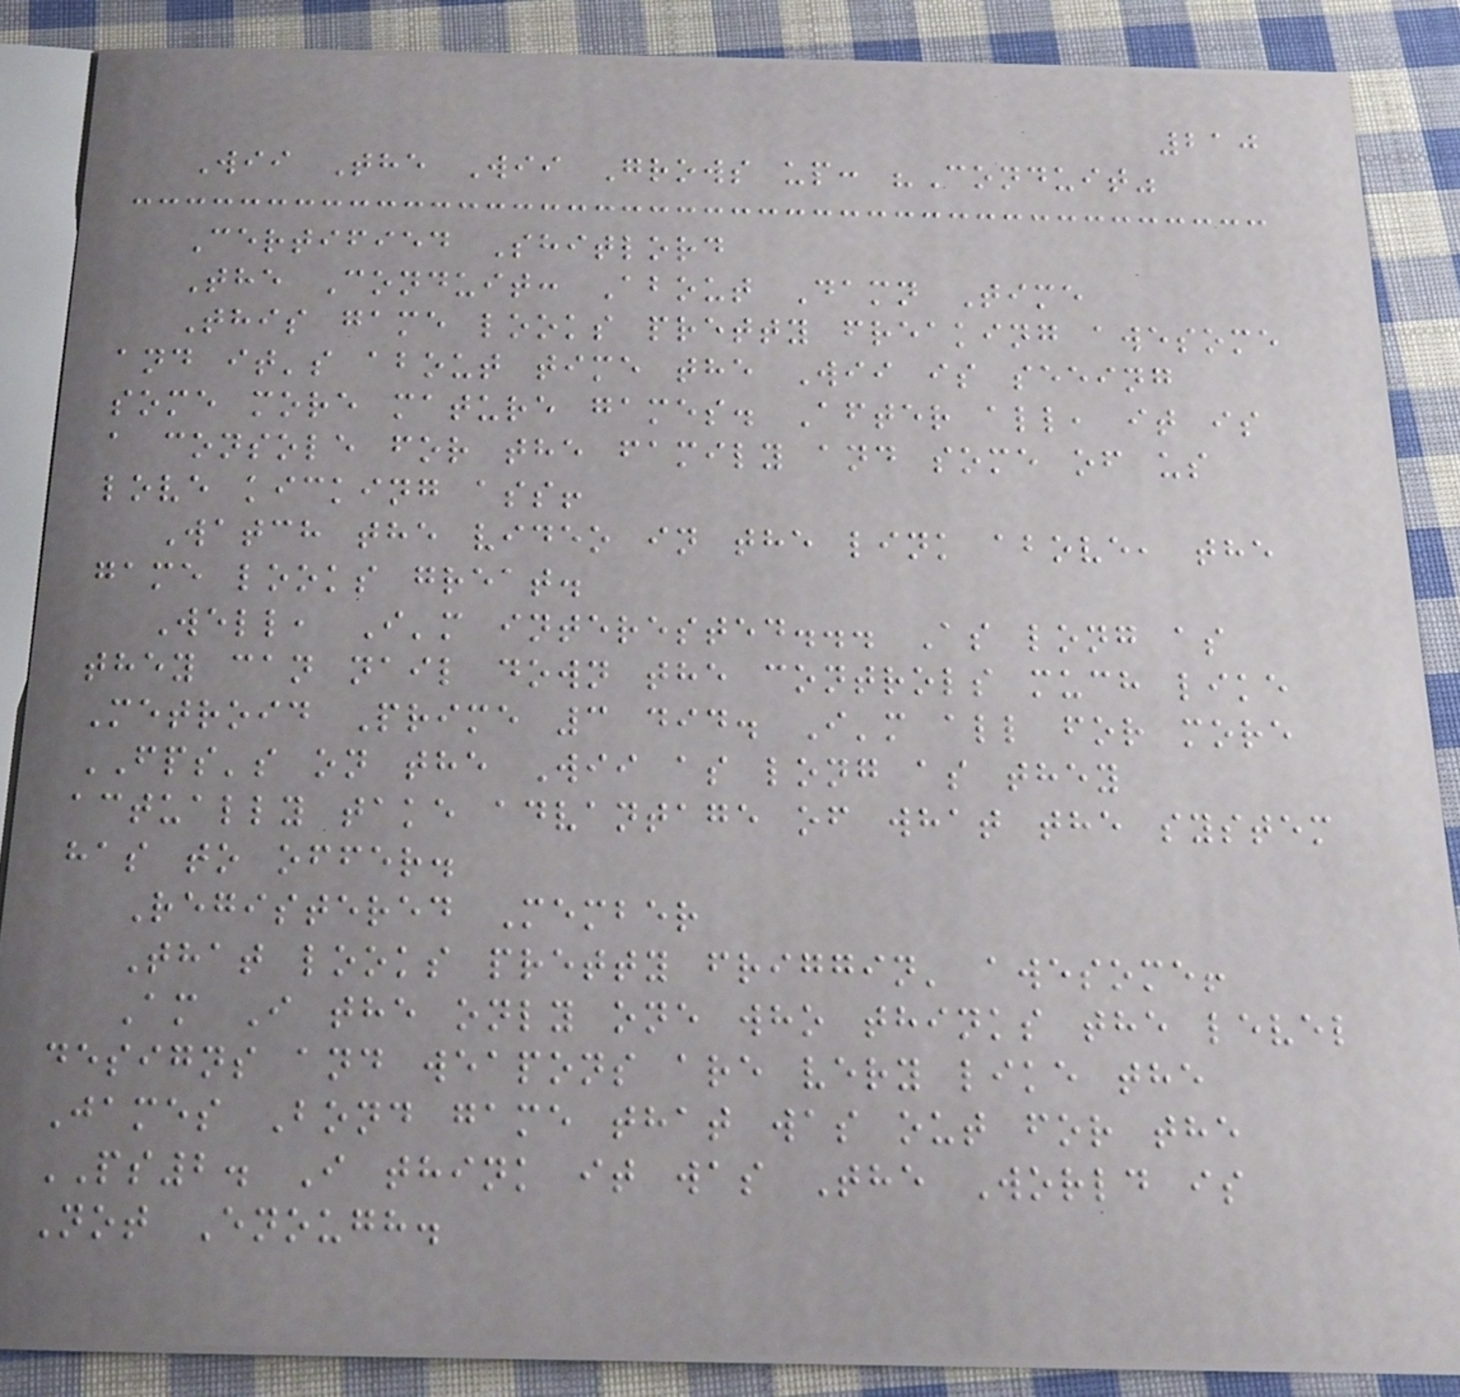210
Wii The Wii Grows up: "Conduit"
Certified Shitlord
The Conduit: About Damn Time
This game looks pretty freaking awesome
and it's about time the Wii is seeing
some more mature games. After all, it is
a console for the family and some of us
love kicking ass!
Watch the video in the link above, the
game looks great.
Well, I'm interested... As long as
they can nail down the controls much like
Metroid Prime 3 did. I'm all for more
FPS's on the Wii as long as they
actually take advantage of what the system
has to offer.
Registered Member
That looks pretty friggin' awesome!
Am I the only one who thinks the level
designs and weapons are very like the
James Bond game that was out for the
PS2. I think it was The World is
Not Enough.
